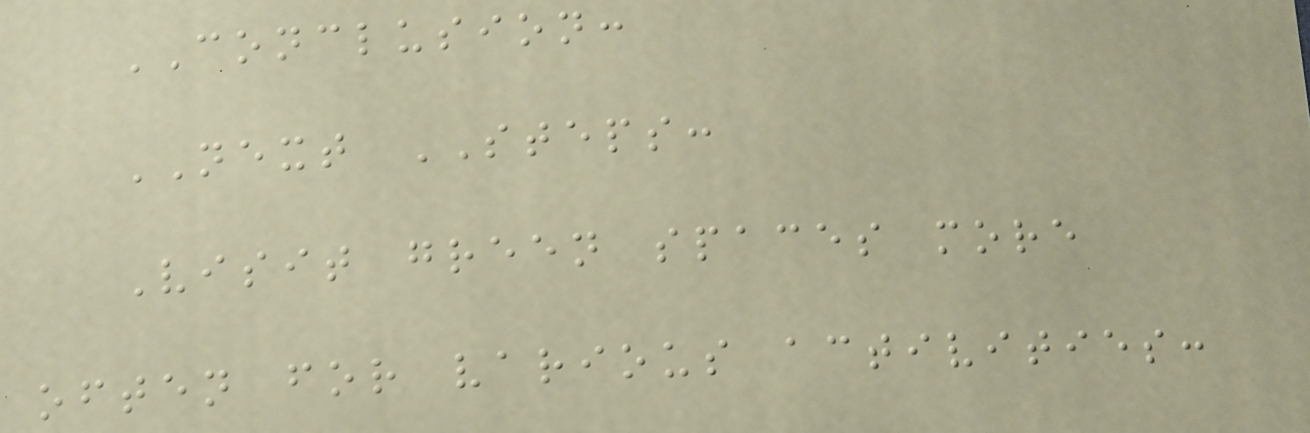CONCLUSION:
NEXT STEPS:
Visit green spaces more
often for various activities:
